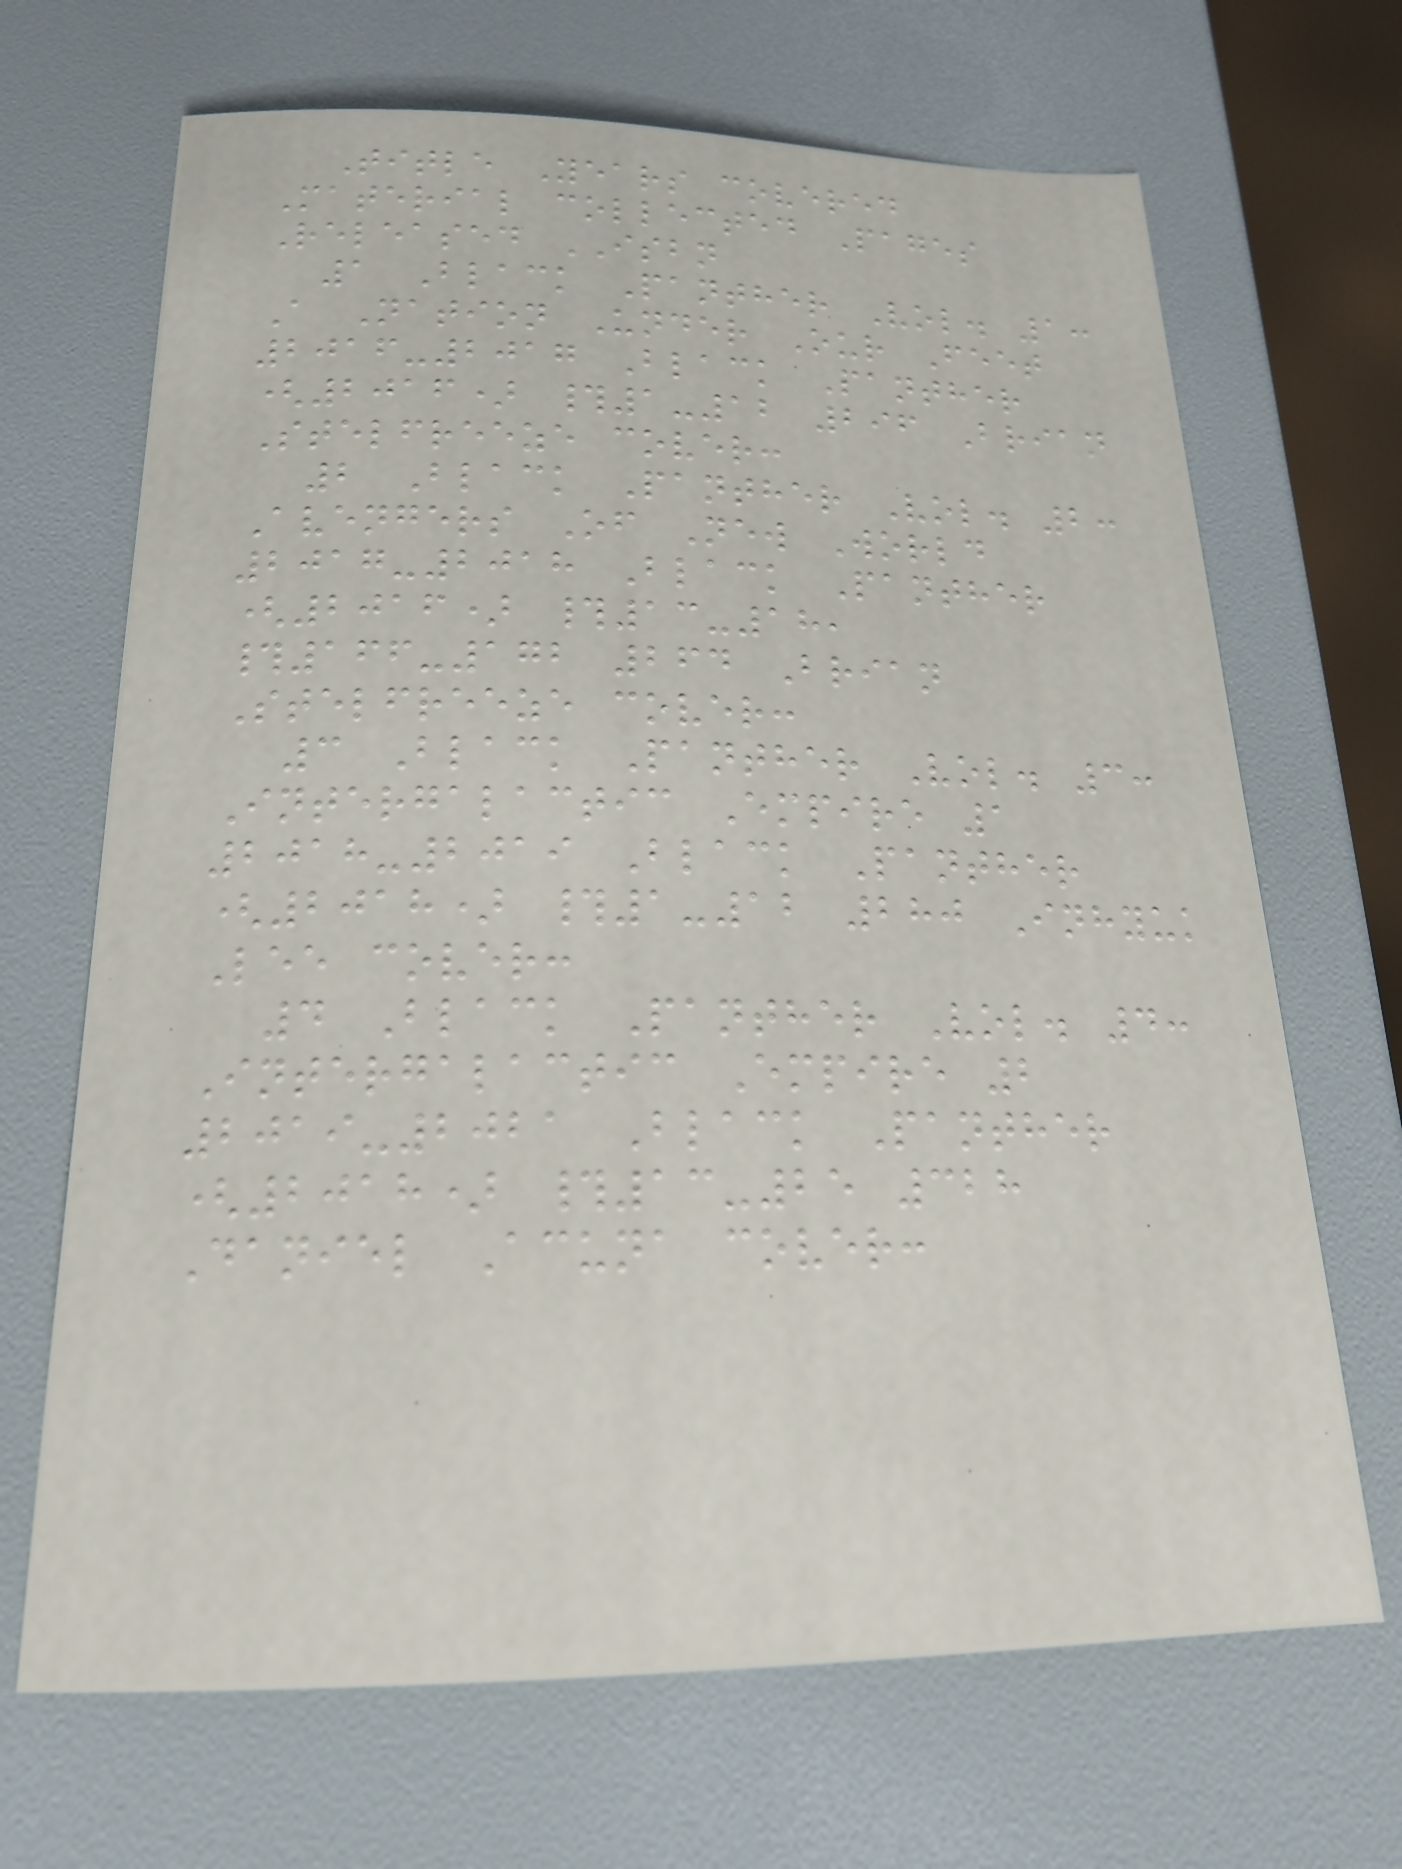Title Years covered
Material collected Pages
Released ISBN
1 Black Panther Vol. 1:
A Nation Under Our Feet
2016-2017 Black Panther
(2016) #1-12 296 Brian
Stelfreeze cover:
2 Black Panther Vol. 2:
Avengers Of New World
2017-2018 Black Panther
(2016) #13-18,
#166-172 264 Brian
Stelfreeze cover:
3 Black Panther Vol. 3:
Intergalactic Empire 1
2018-2019 Black Panther
(2018) #1-12 280 Inhyuk
Lee cover:
4 Black Panther Vol. 4:
Intergalactic Empire 2
2019-2021 Black Panther
(2018) #13-25 328
Daniel Acuna cover:
